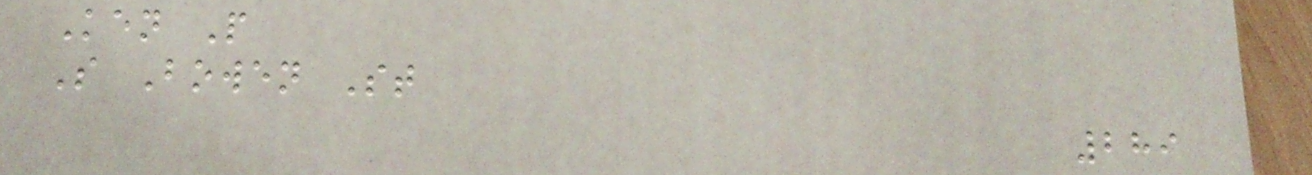Ken P
S Bowen St
289
